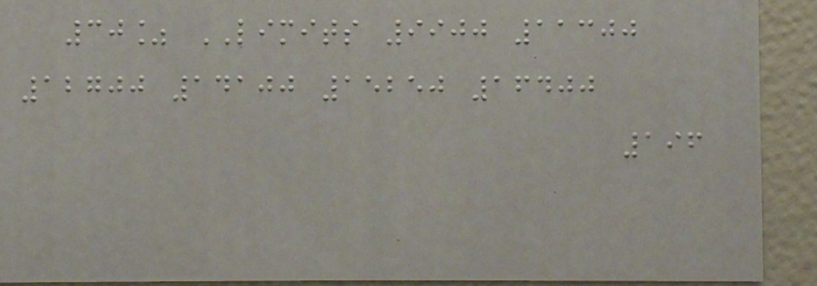30% LIMITS 9900 11300
12700 14100 15250 16400
196
